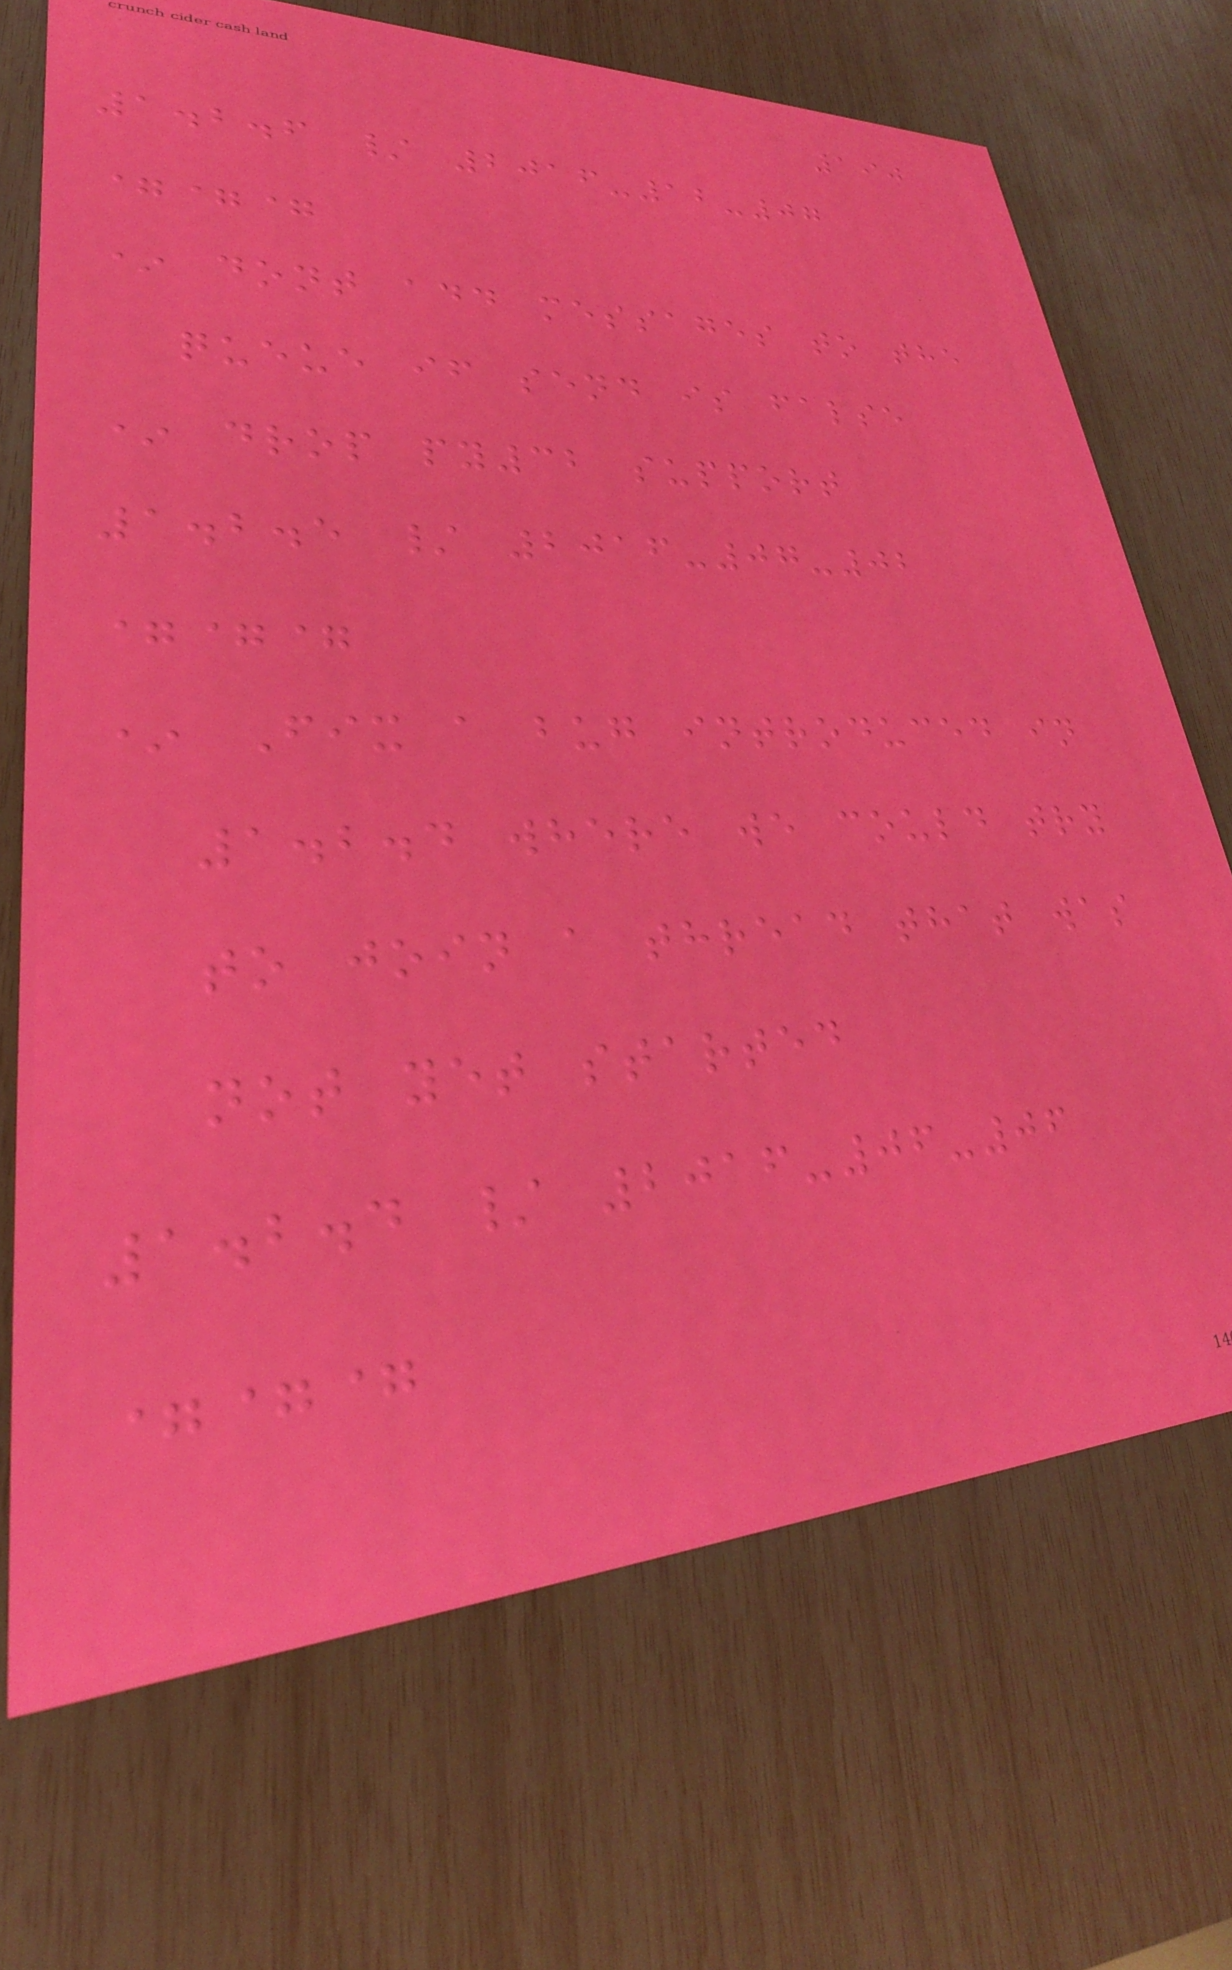190
1.2.6 / 2016-12-07
===
* dont add messages to the
queue if send is false
* drop py32 support
1.2.5 / 2016-07-02
===
* Fix a bug introduced in
1.2.4 where we could try
to join a thread that was
not yet started
1.2.4 / 2016-06-06
===
